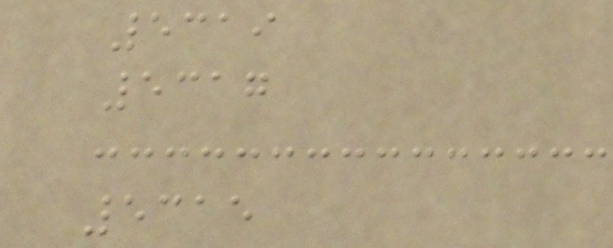5319
5317
5315
